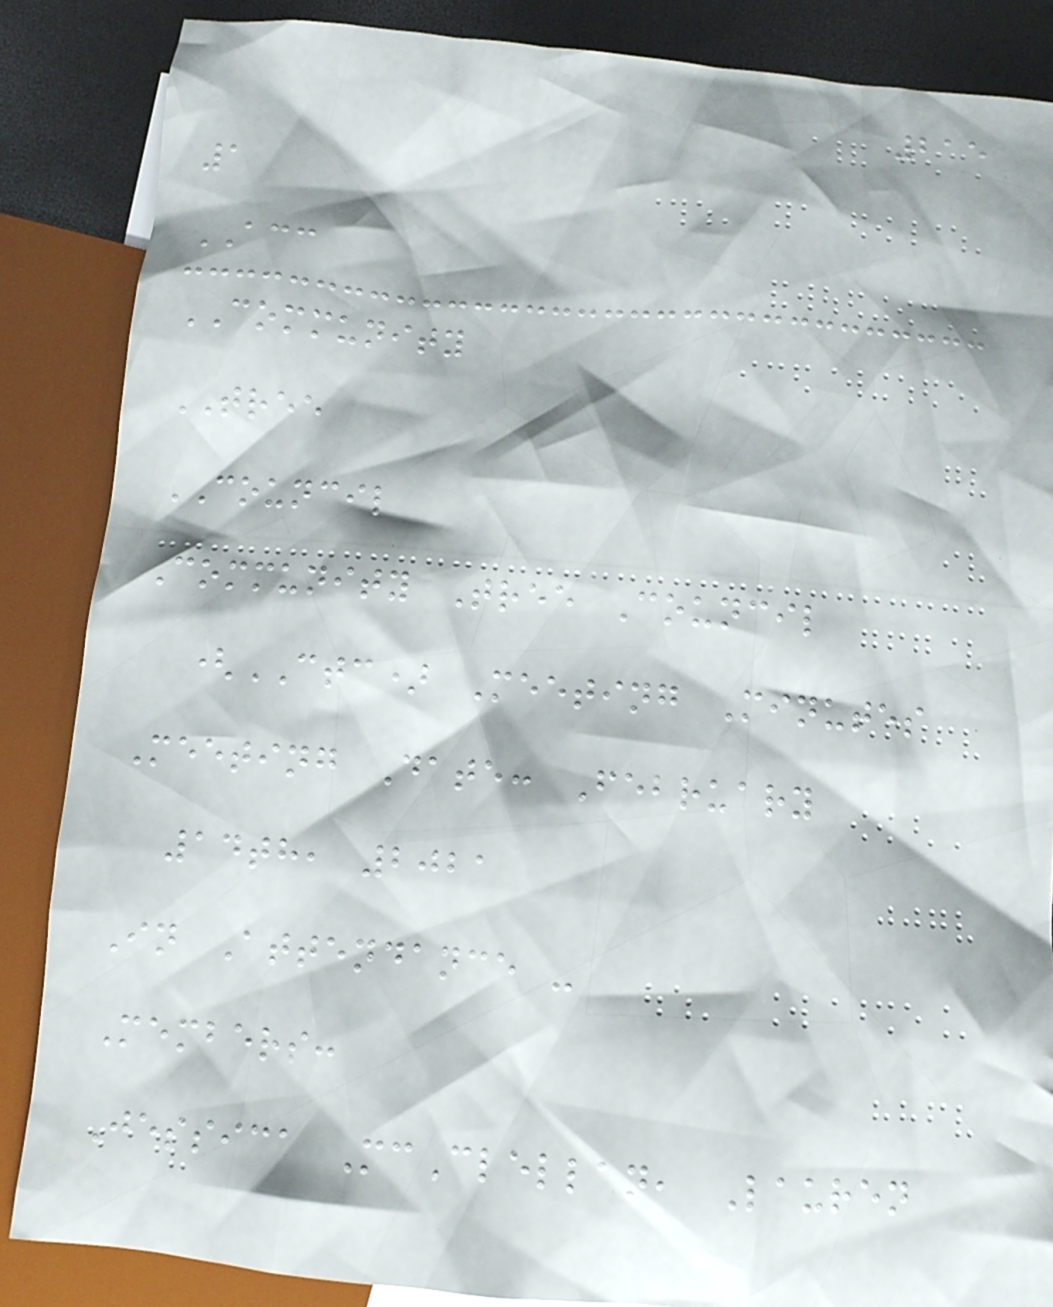215
1
ACC
COMMUNITY
TREE
COUNCIL
Community Tree Council
(CTC) Meeting Minutes
Meeting Date: February
14th, 2021
In Attendance -
Members:
Jessica McClellan, Lauren
